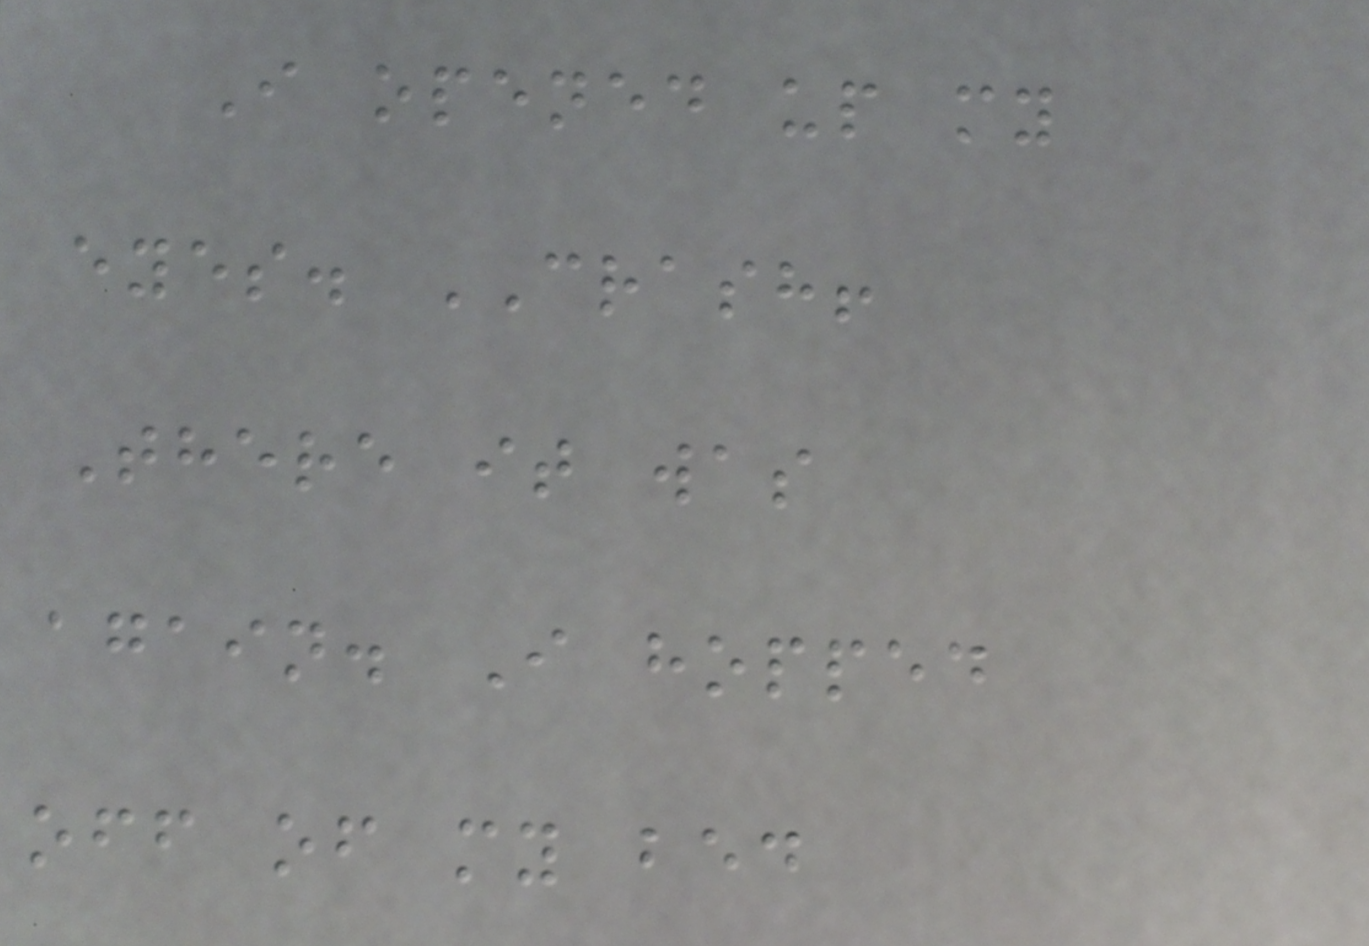I opened up my
eyes. CRASH!
There it was
again. I hopped
off of my bed
